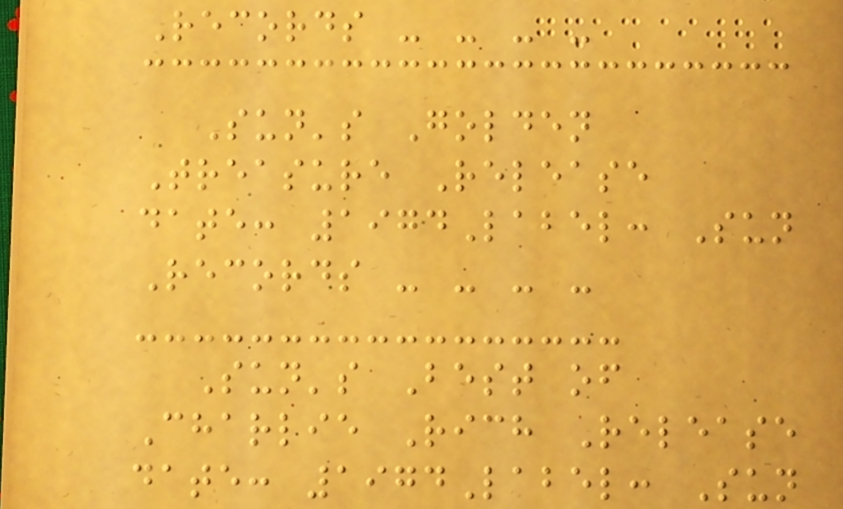Records - - - -
Sun's Golden
Treasure Release
date: 1974Label: Sun
Records - - - -
Sun's Best of
Charlie Rich Release
date: 1974Label: Sun
